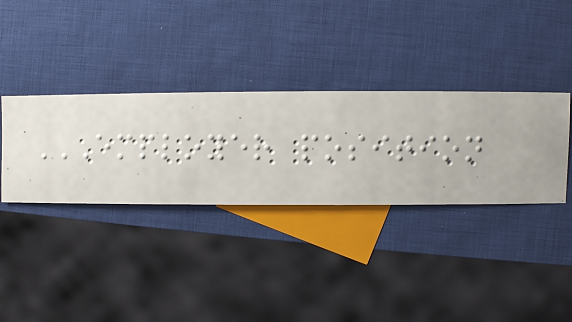EMPLOYER POSITION
